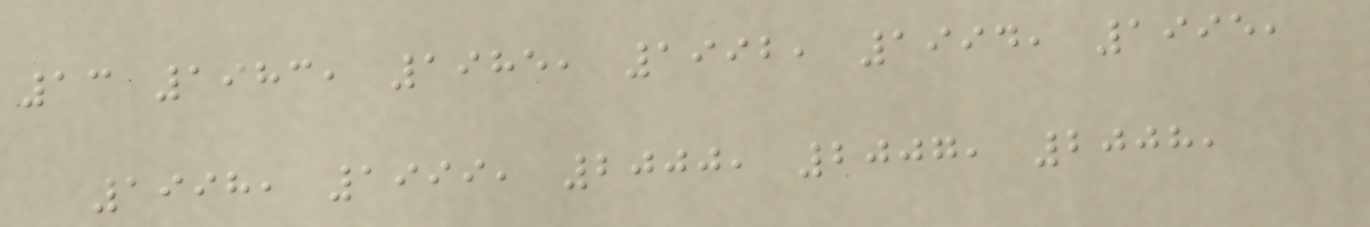13 1983, 1985, 1992, 1994, 1995,
1998, 1999, 2000, 2007, 2008,
